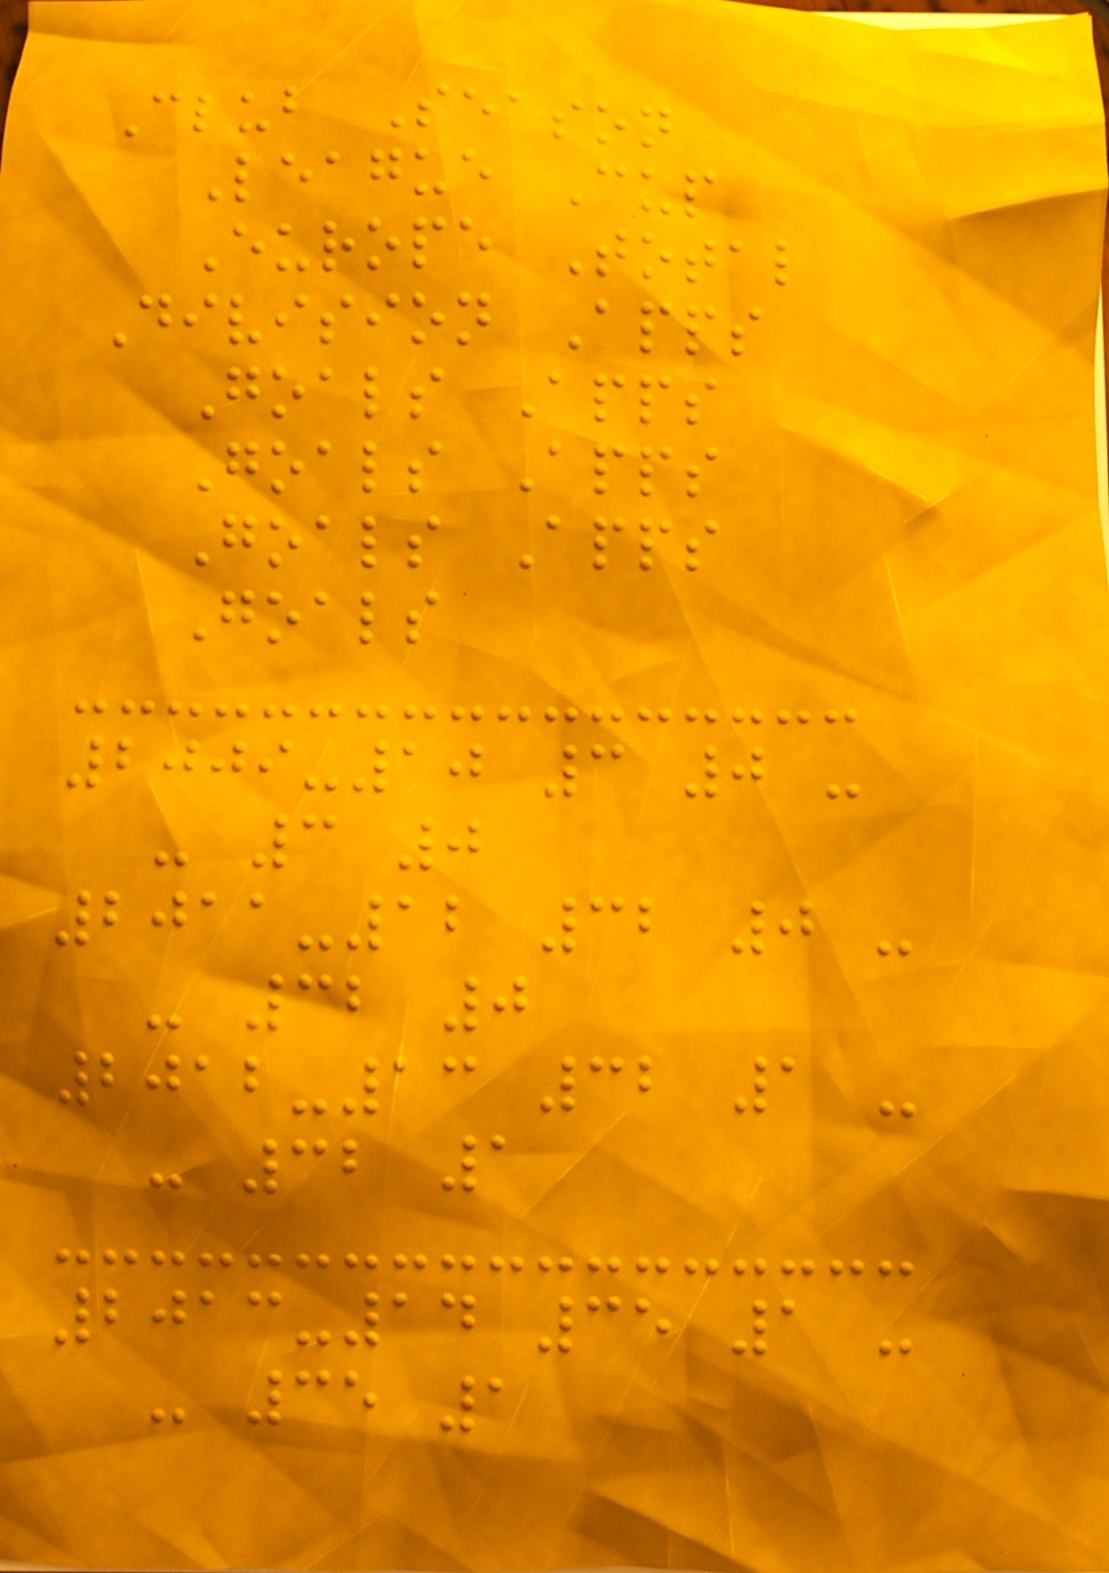Club Season
League Cup
Europe Total
Division Apps
Goals Apps
Goals Apps
Goals Apps
Goals
2009-10 3 0 -
- 3 0
2011-12 32 0 -
- 32 0
2012-13 32 1 -
- 32 1
2013-14 35 1 -
- 35 1
